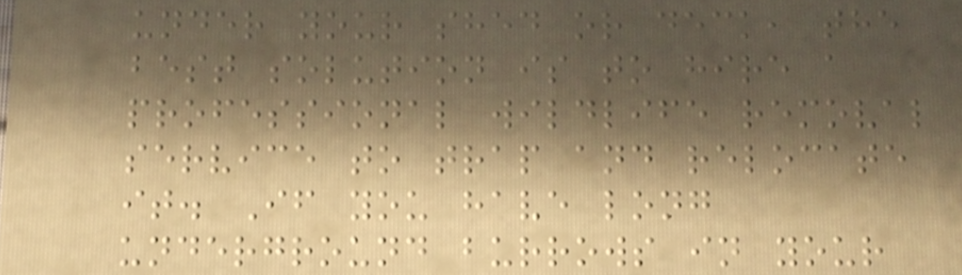under your shed or deck, the
best solution is to hire a
professional wildlife removal
service to trap and relocate
it. If you have long
underground burrows in your
